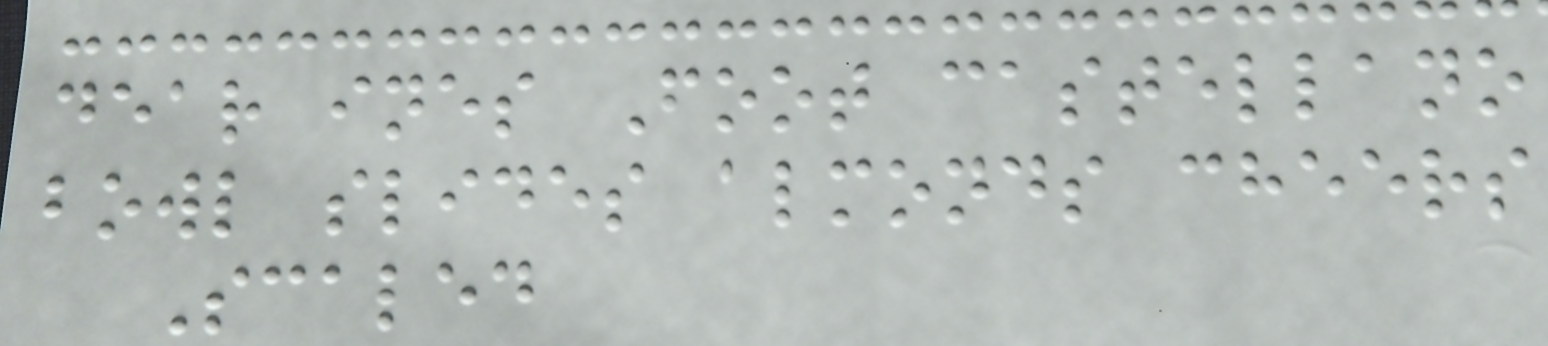dear ines Foot castellano
bowl slides almonds cheers
Scaled
